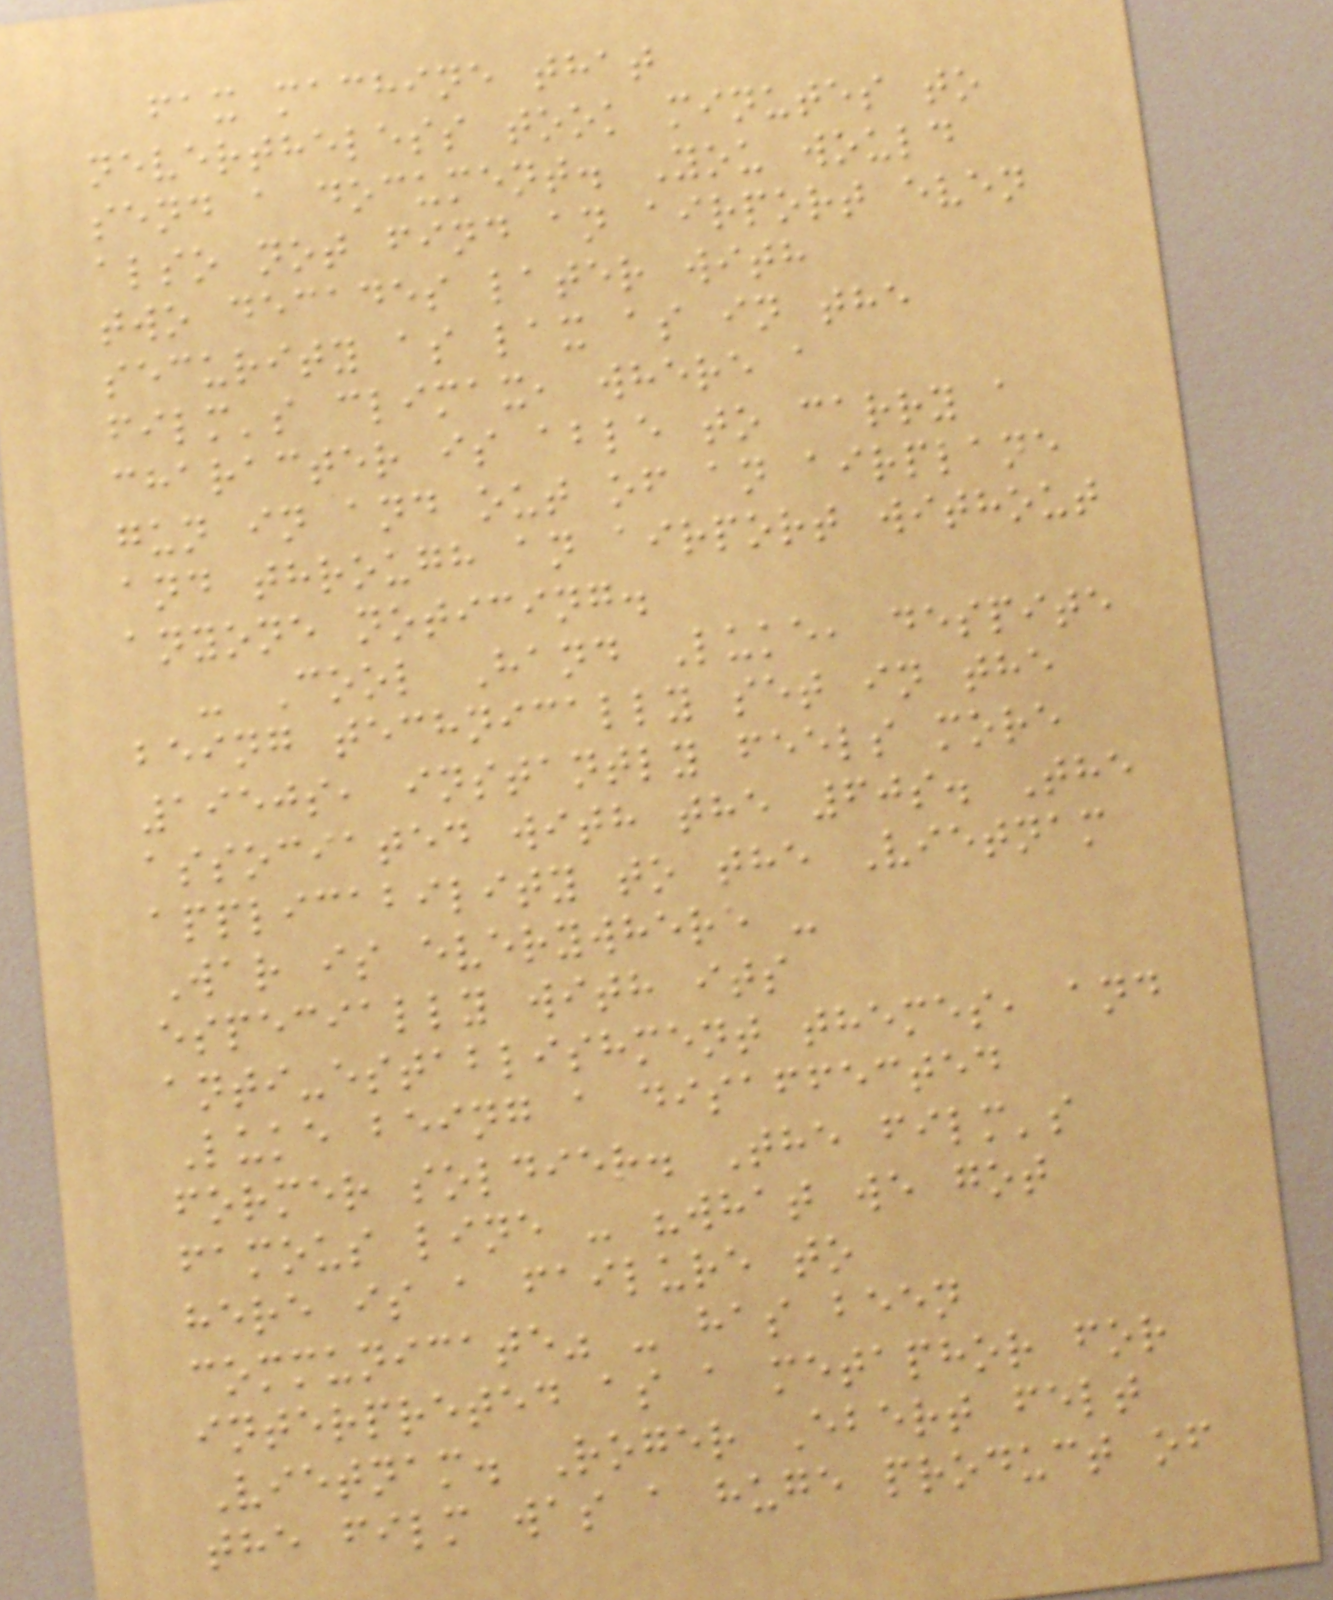fax machine that
nevertheless took minutes to
send a document. You would
also not find an airport even
two decades later with
security as lax as in the
film's climax, where a
character is able to carry a
gun in and out of an airplane
and through an airport without
anyone noticing.
- Cool Hand Luke, despite
being technically set in the
1950s, instantly feels more
associated with the 60s. The
applicability to the Vietnam
War is everywhere -
especially with its
anti-establishment themes, and
Luke being a disaffected
former soldier. The film's
famous line - "what we got
here is a failure to
communicate" - has been
interpreted as a metaphor for
Vietnam. Roger Ebert felt
the film was a huge product of
